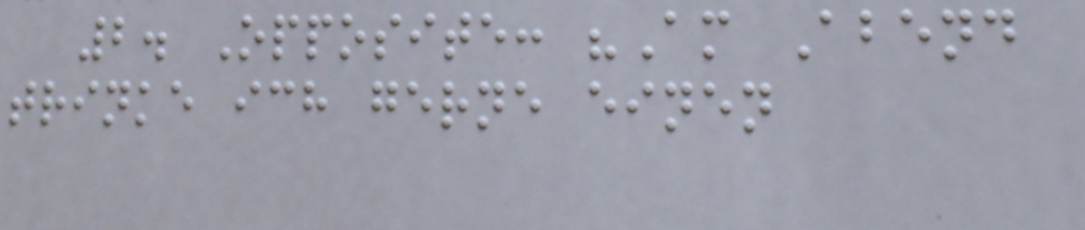2. Opposite: "Am Abend
trinke ich gerne einen
